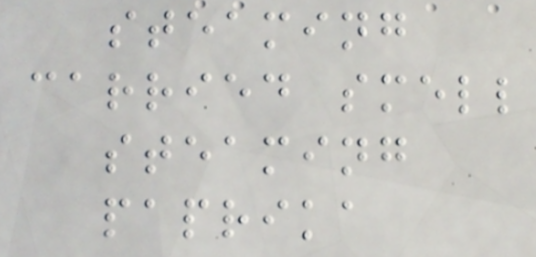steaming
carried smell
steaming
paprika
